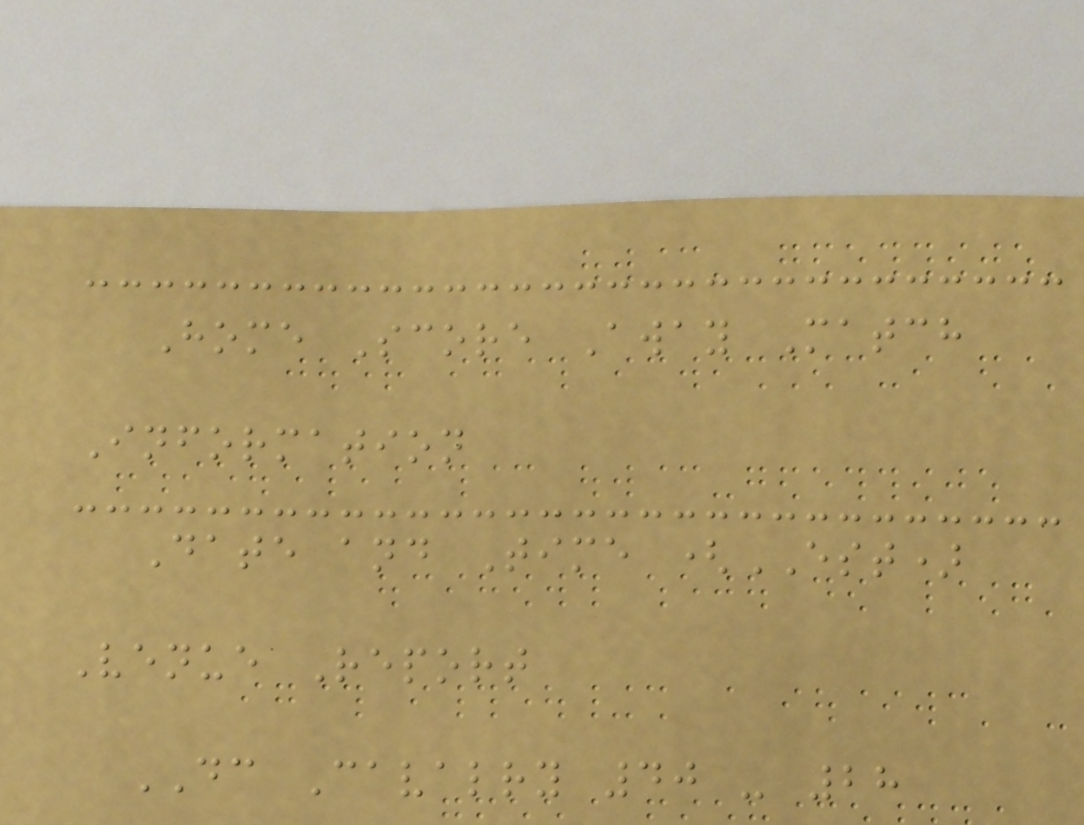Home Score Away Match
Information
Date and Time (EST)
Venue Report
DC Cavalry 40 - 28
